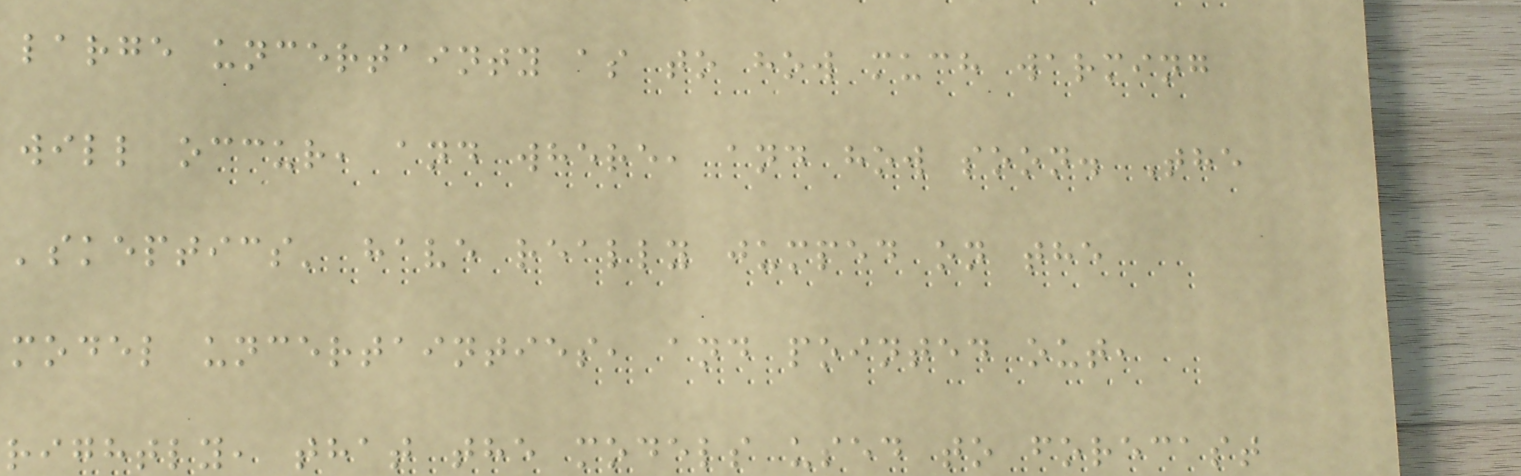large uncertainty as to how much warming
will occur, and where, and how soon. The
'skeptics' have really jumped on the
model uncertainties, and pointed out,
rightly, that the models used to forecast
